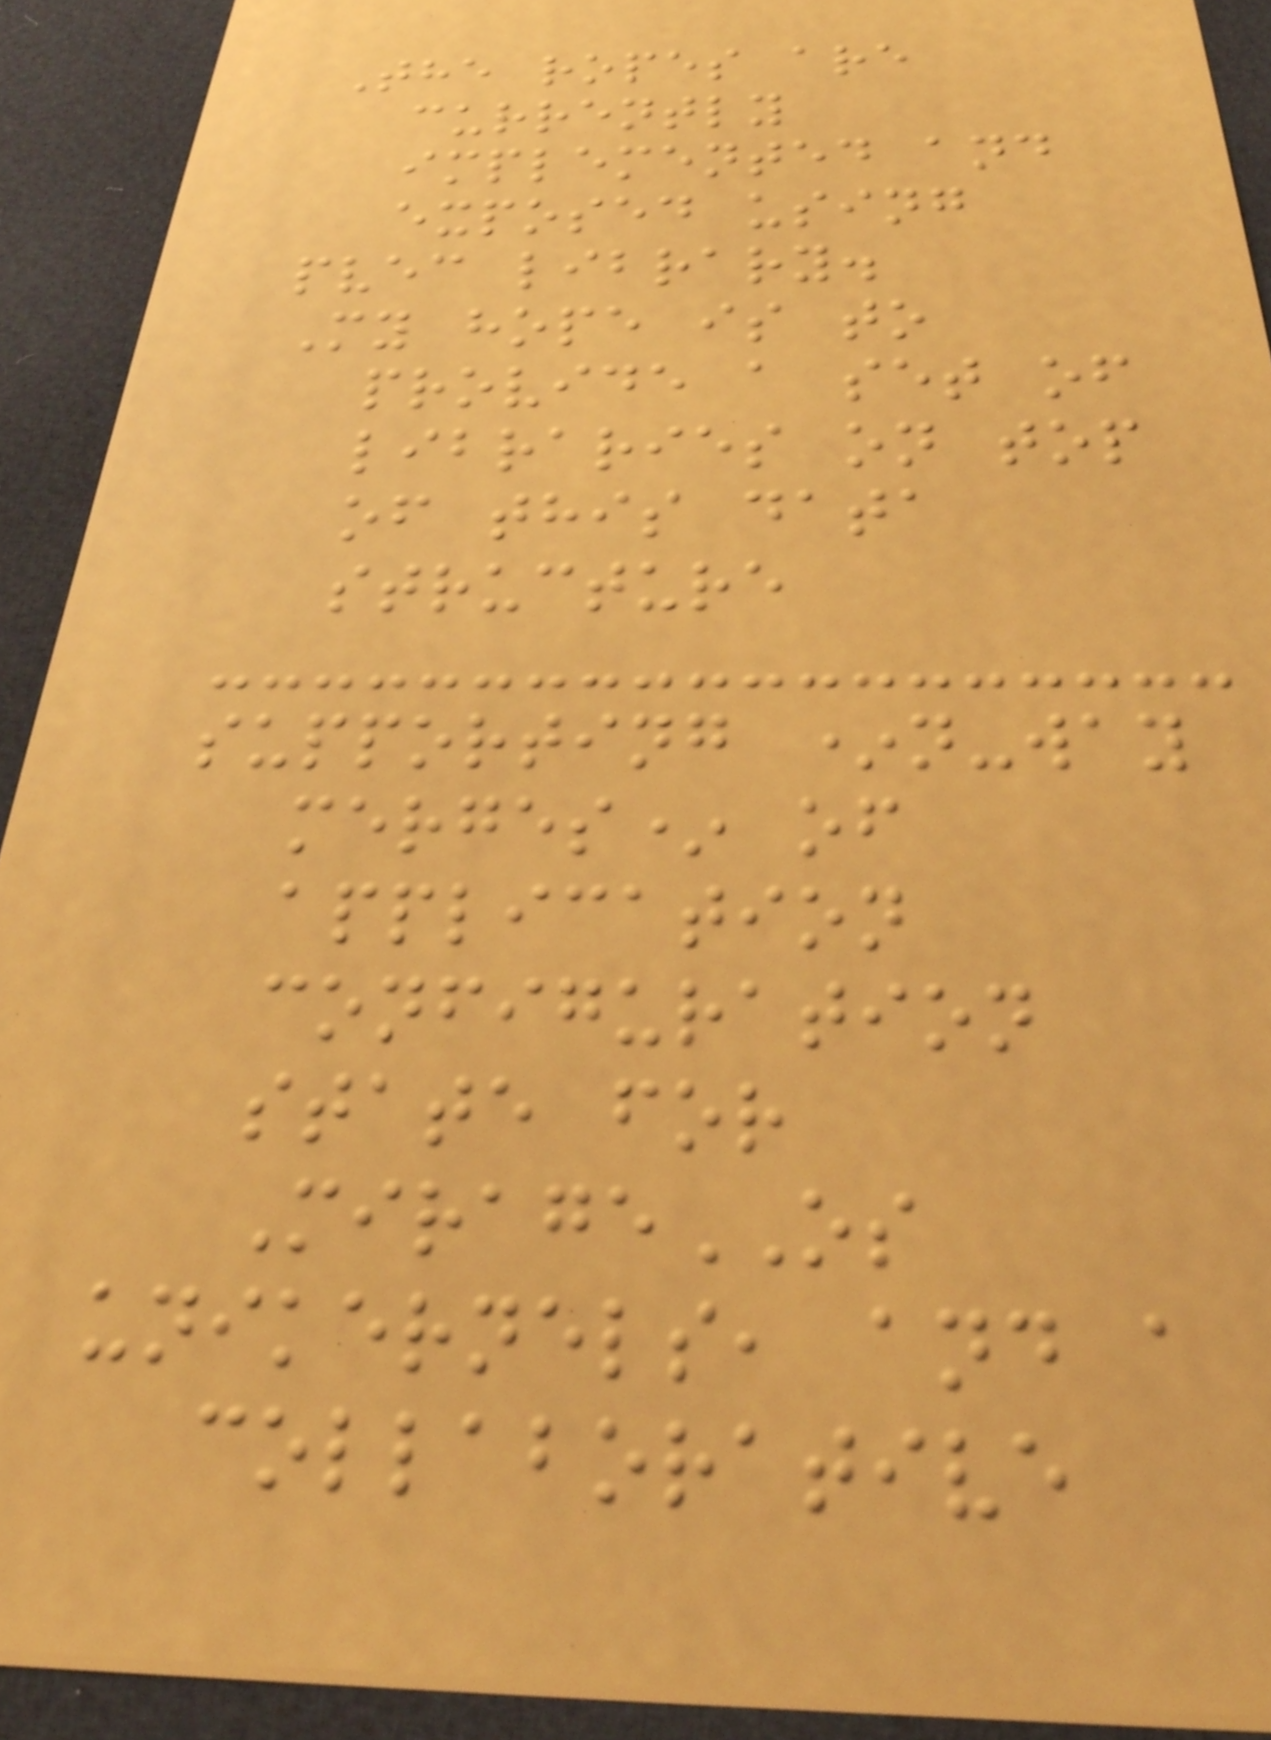The ropes are
currently
implemented and
exposed using
pvec library.
My hope is to
provide a set of
libraries on top
of this data
structure
supporting *n-way
merges* of
application
configuration
state for
MirageOS
unikernels, and a
collaborative
